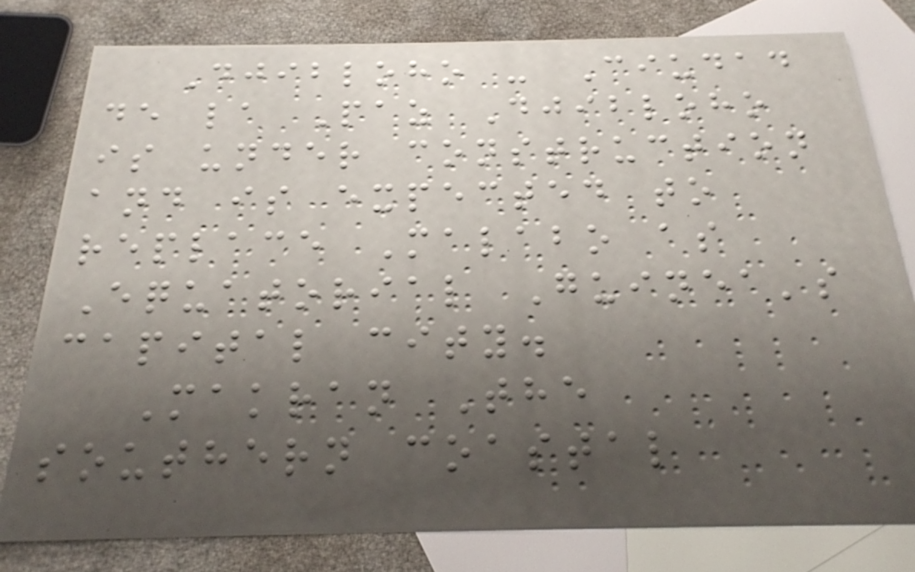Djibloho - Ciudad
de la Paz Djibloho
is under construction
and is expected to
replace Malabo as
Equatorial Guinea's
capital city.
Makran The
southern coastal
